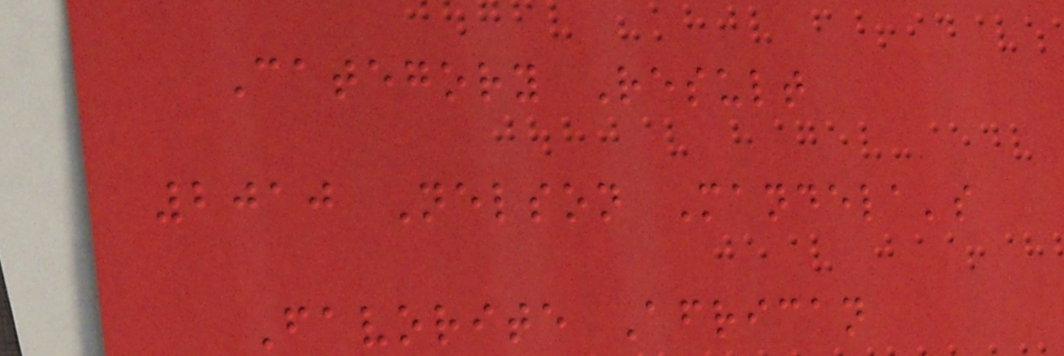Category Result
2010 Nelson Mandela's
Favorite African
